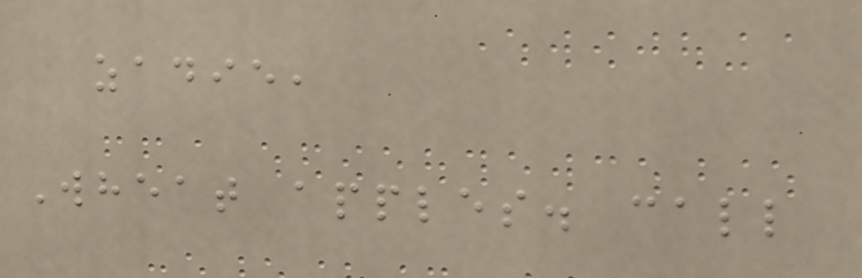zadie,
Wheat apples. call
